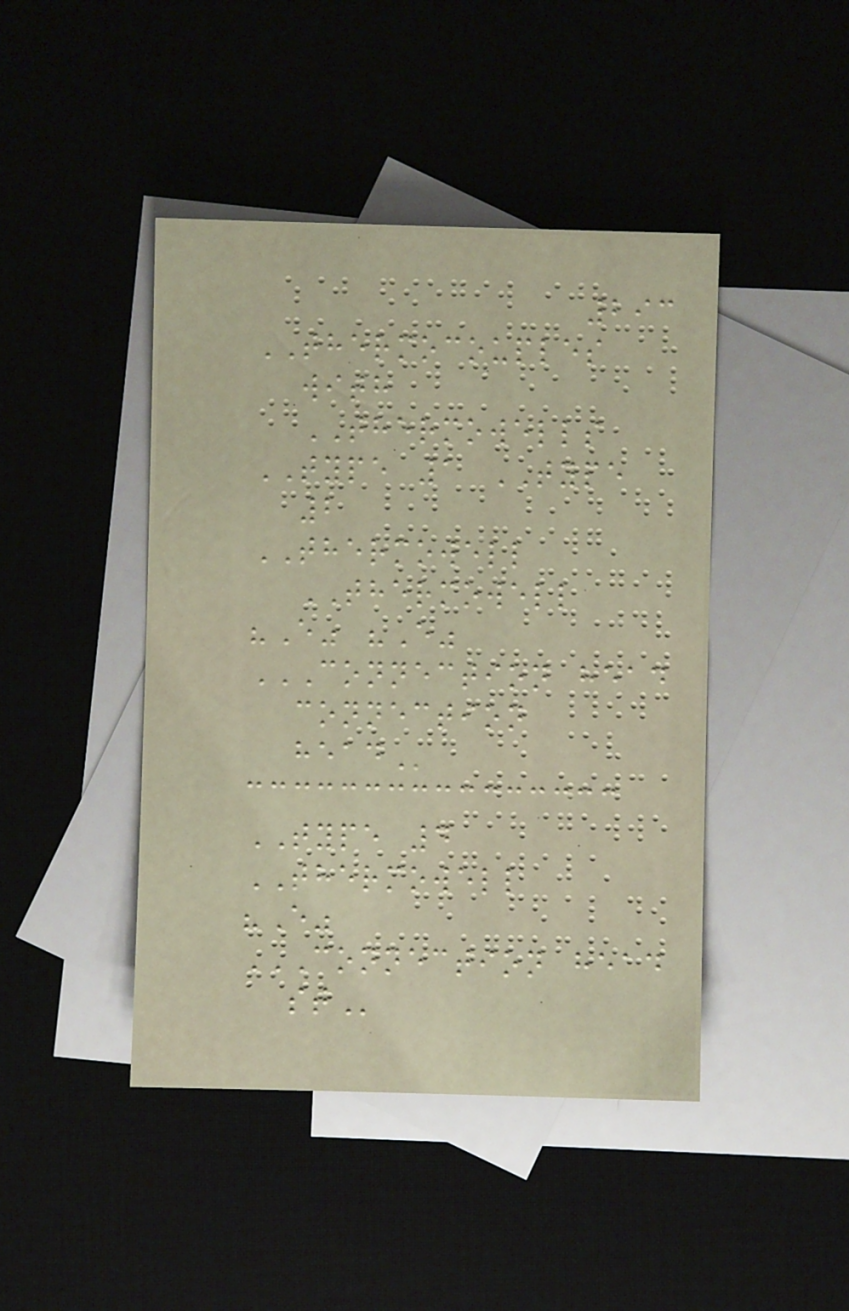293
THERMOCOUPLES
with
THERMOWELLS
TYPE 1 TYPE
2
THERMOWELL
THERMOWELL
"E" "E"
CONNECTION HEAD
CONNECTION
HEAD
TYPE 4
THERMOWELL
"E"
CONNECTION HEAD
ST
